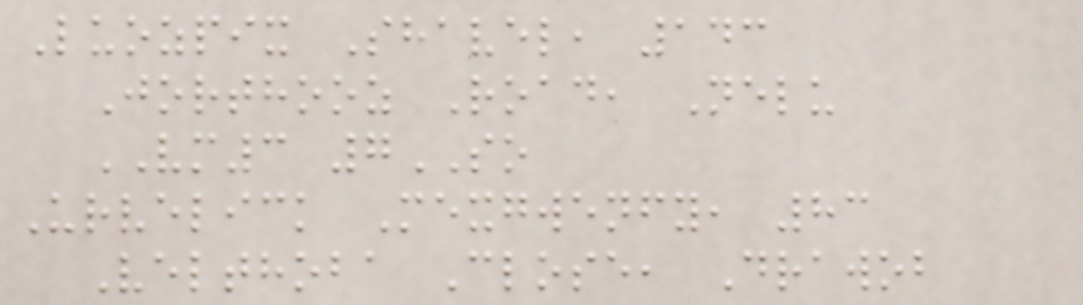Luozpix Shavel, 143
Jorthooz Road, Nelu
VM3 7SO
Urvelick Mexgwenfy, 83
Velthoba Close, Drawob
